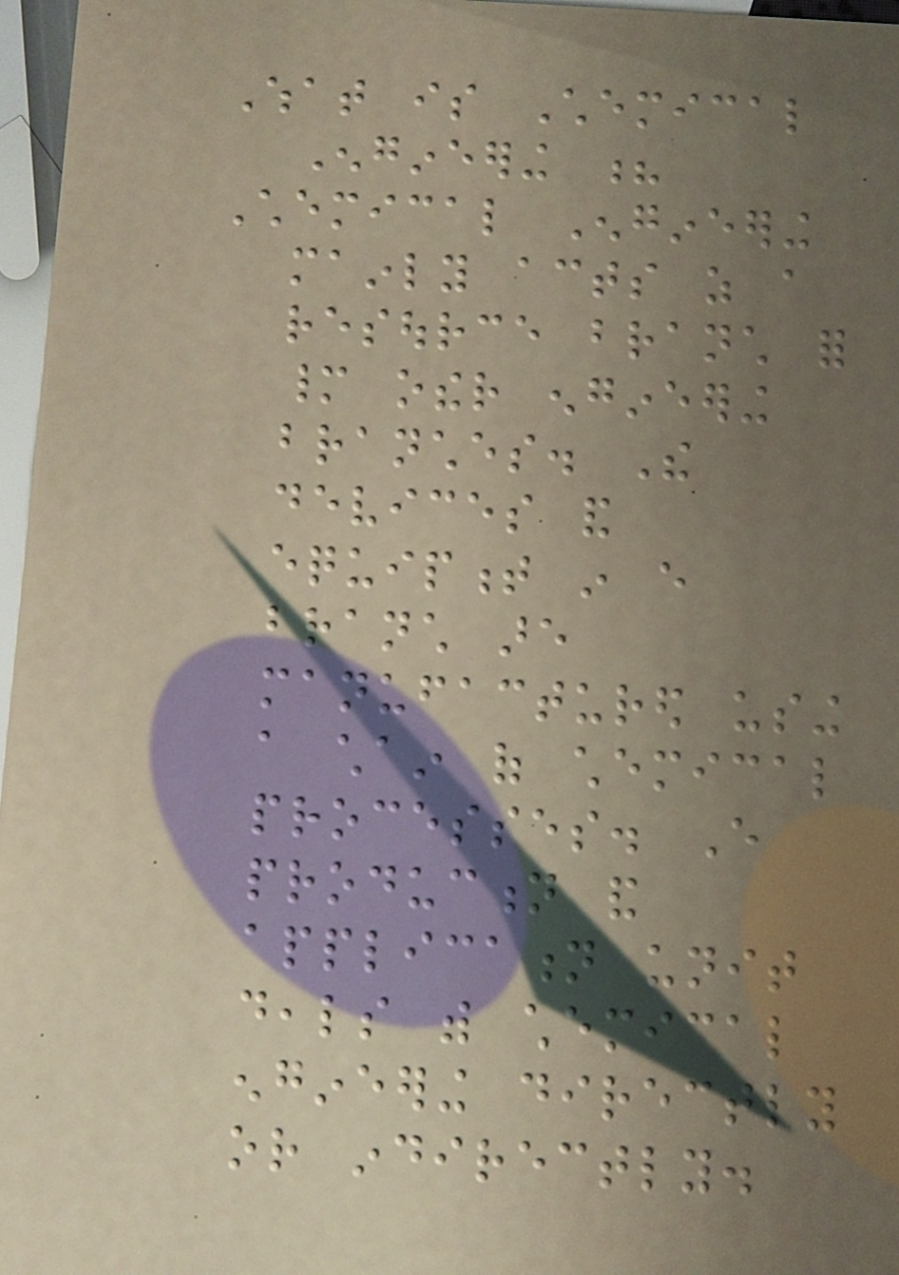What is Chemical
Engineering ?
Chemical Engineering
mainly acts as a
resource branch for
many other engineering
branches. The
devices and
equipment in every
branch are
manufactured using
a chain of chemical
processes. Every
production and
application unit
deals with chemical
engineering directly
or indirectly.
